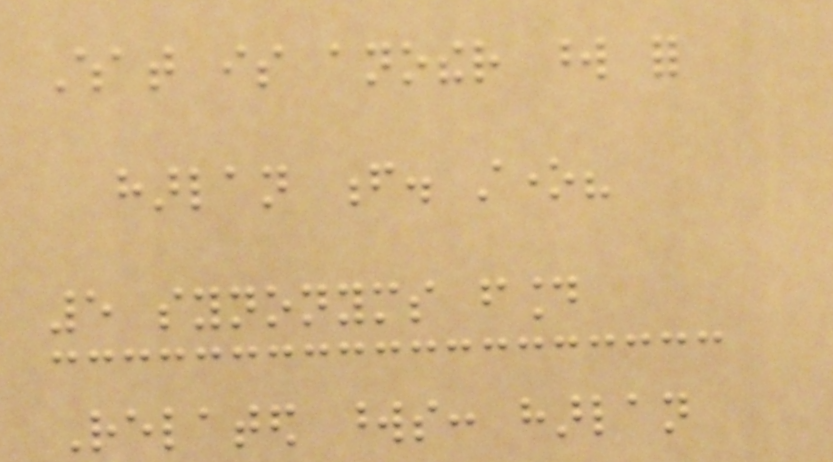What is another word for
harlan f. stone?
5 synonyms found
Related words: harlan
